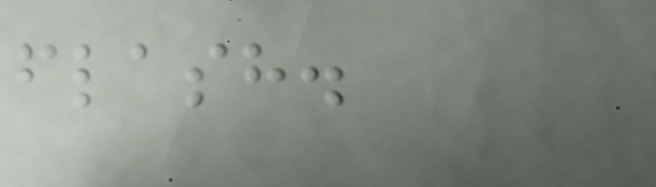flash.
